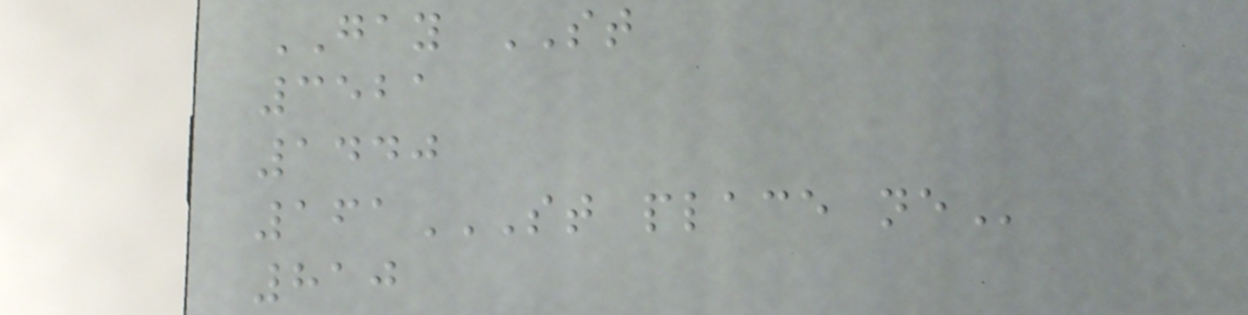GAY ST
3521
1440
161ST PLACE NE
810
